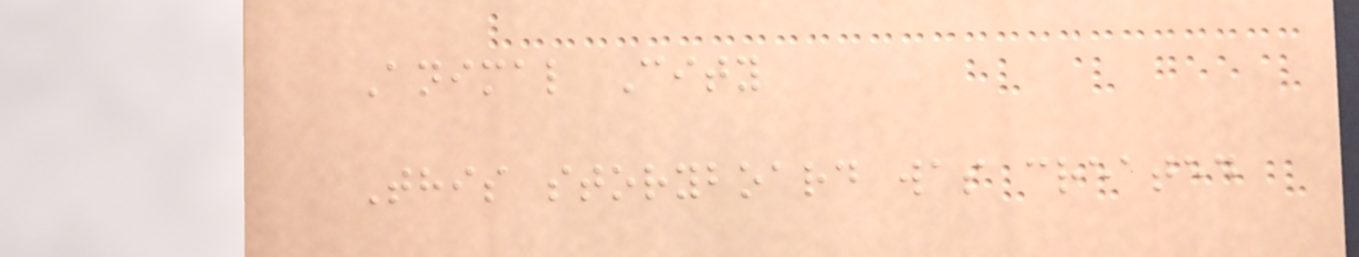Animal City
This storyboard was created
